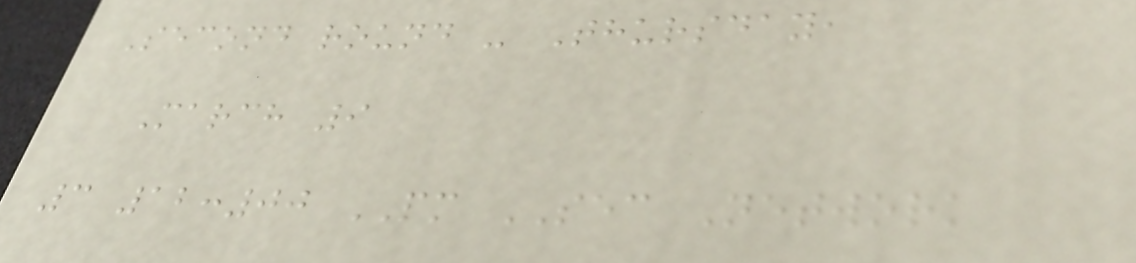Second round - Thursday,
March 9
3 12:00 PM SEC Network
